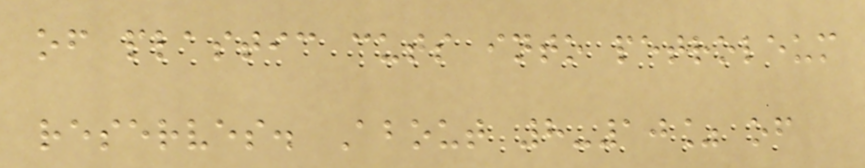of plastic cuts into petroleum
reserves. About 8-10% of
